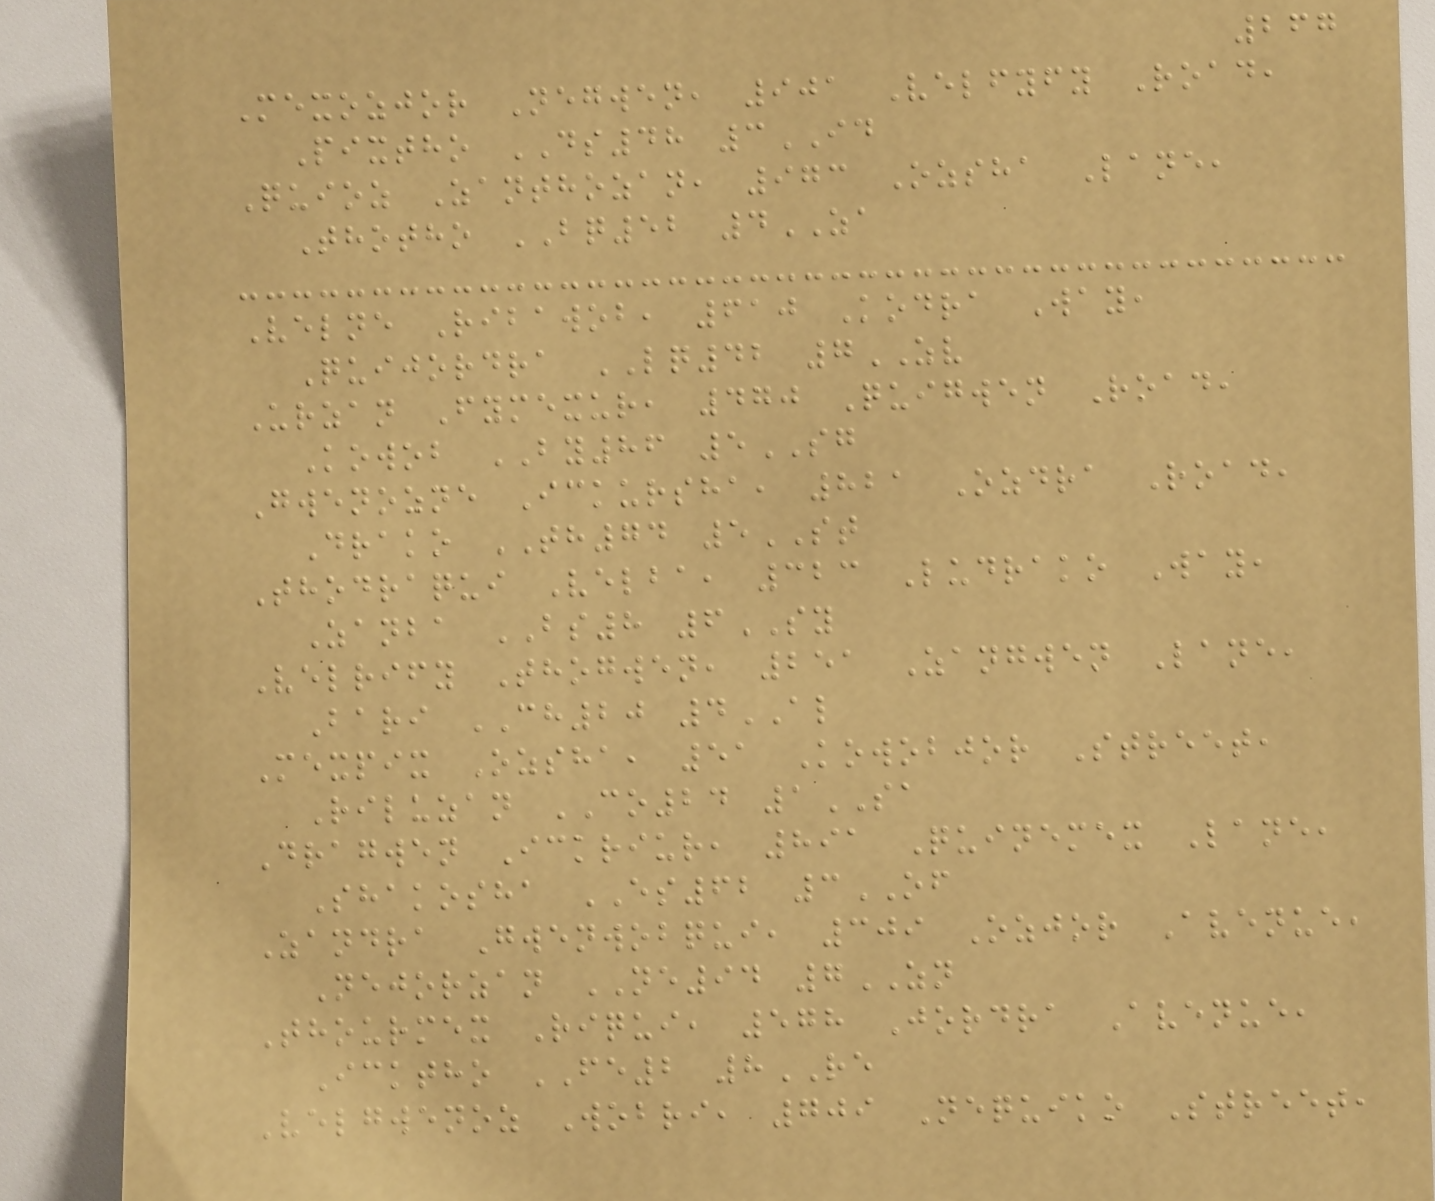267
Mexozjor Negwen, 901 Velfyfy Road,
Pixtho DS48 3ID
Quioz Zanthozan, 973 Ozsha Lane,
Thotho BQ52 4ZA
Velne Ribawob, 610 Kodra Way,
Quijordra LQ42 7ZV
Urzan Fymexur, 470 Quigwen Road,
Kowob BY86 5SG
Gwenozne Ickursha, 821 Ozdra Road,
Drako TH74 5ST
Thodraqui Velba, 323 Ludrako Way,
Zanba BS8 6SY
Velrify Thogwen, 251 Zangwen Lane,
Bari CH20 4AL
Mexpix Ozsha, 51 Kowobjor Street,
Riluzan CO24 1SA
Dragwen Ickriur, 891 Quinemex Lane,
Shakosha ES62 3OF
Zandra Gwenwobqui, 309 Ozjor Avenue,
Nejorzan NE94 7ZN
Thourmex Riqui, 578 Jordra Avenue,
Icktho FE2 8RE
Velgwenoz Wobri, 709 Nequiko Street,
